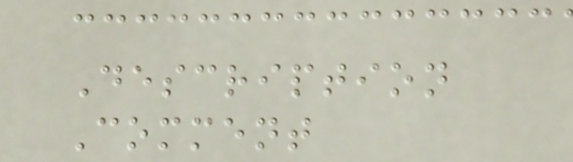Description
Comment
